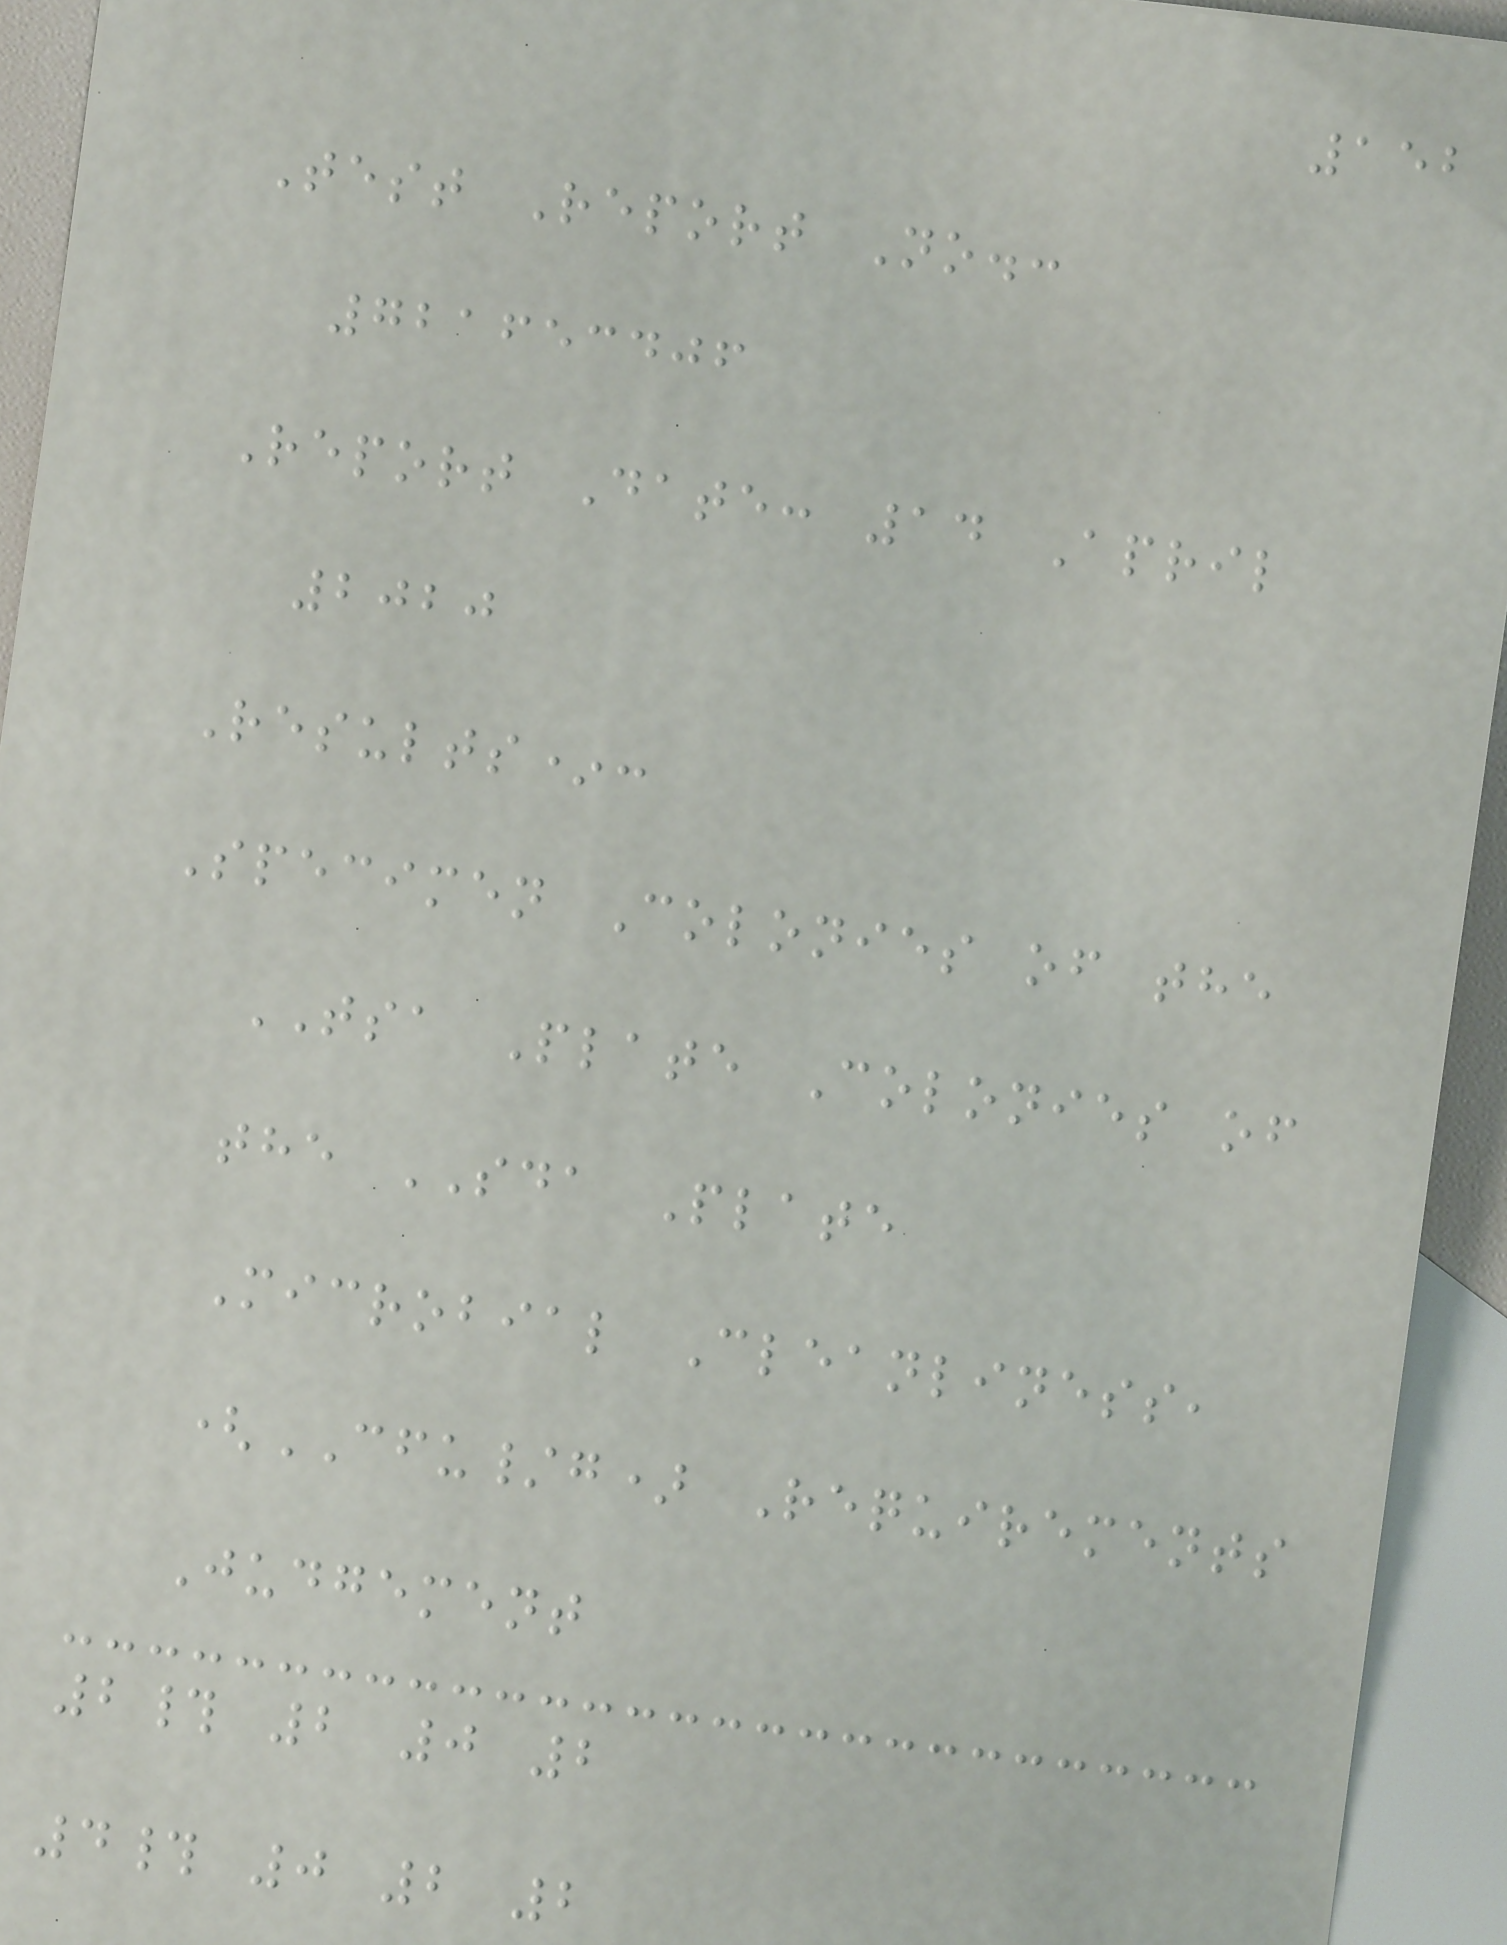152
Test Report No.:
721653406
Report Date: 14 April
2020
Results*:
Specimen Colonies of the
TSA Plate Colonies of
the SDA Plate
Microbial Cleanliness,
(CFU/g) Requirements
Judgement
2# 2 0 2
4# 0 2 2
